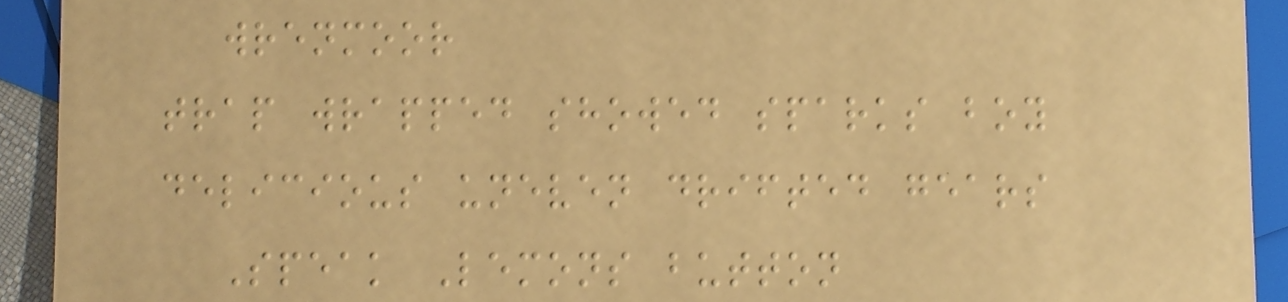wrenmoor
trap wrapped showed sparks boy
delicious uneven drifted gears
Speak Lemons button
